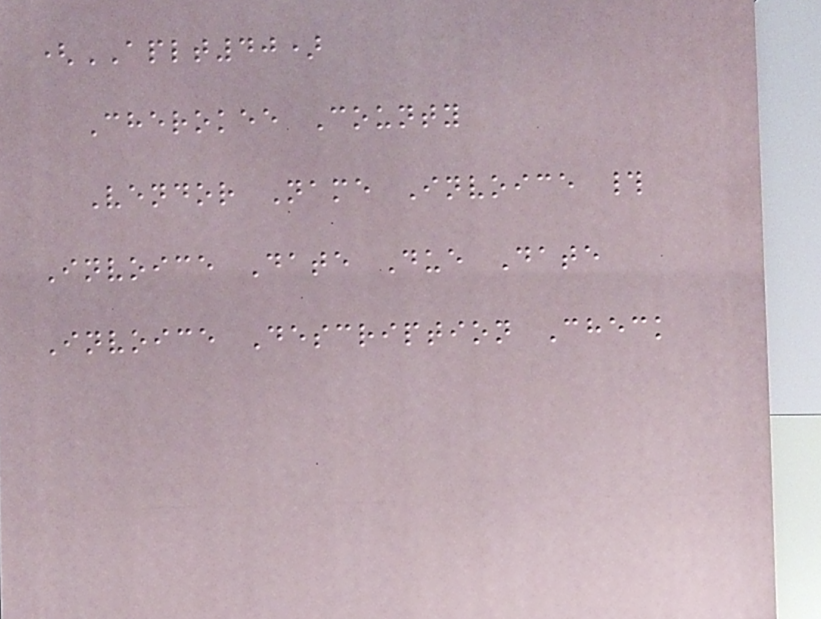(APLT40)
Cherokee County
Vendor Name Invoice #
Invoice Date Due Date
Invoice Description Check
